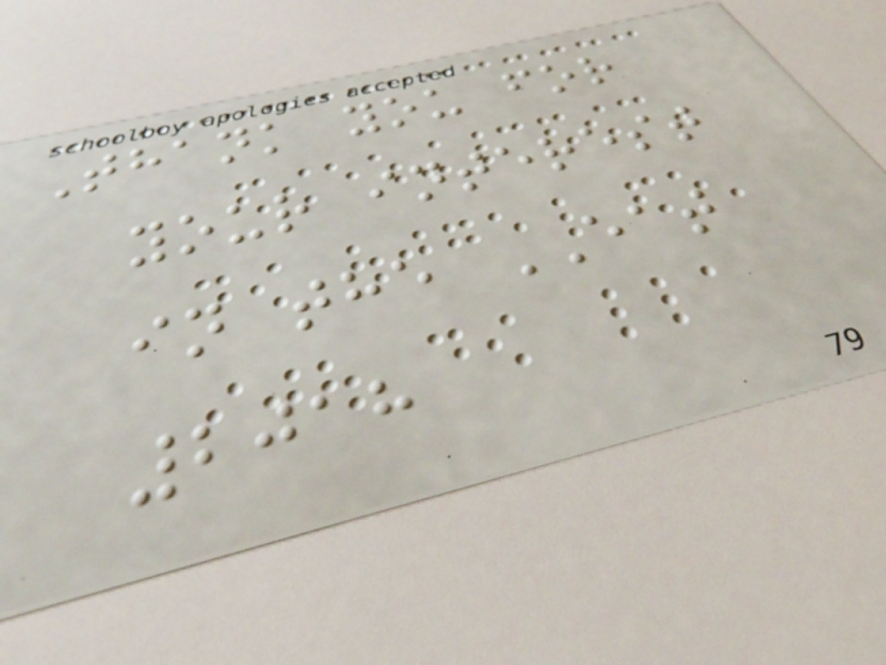Thank you for
your interest
in the EAT
2018
